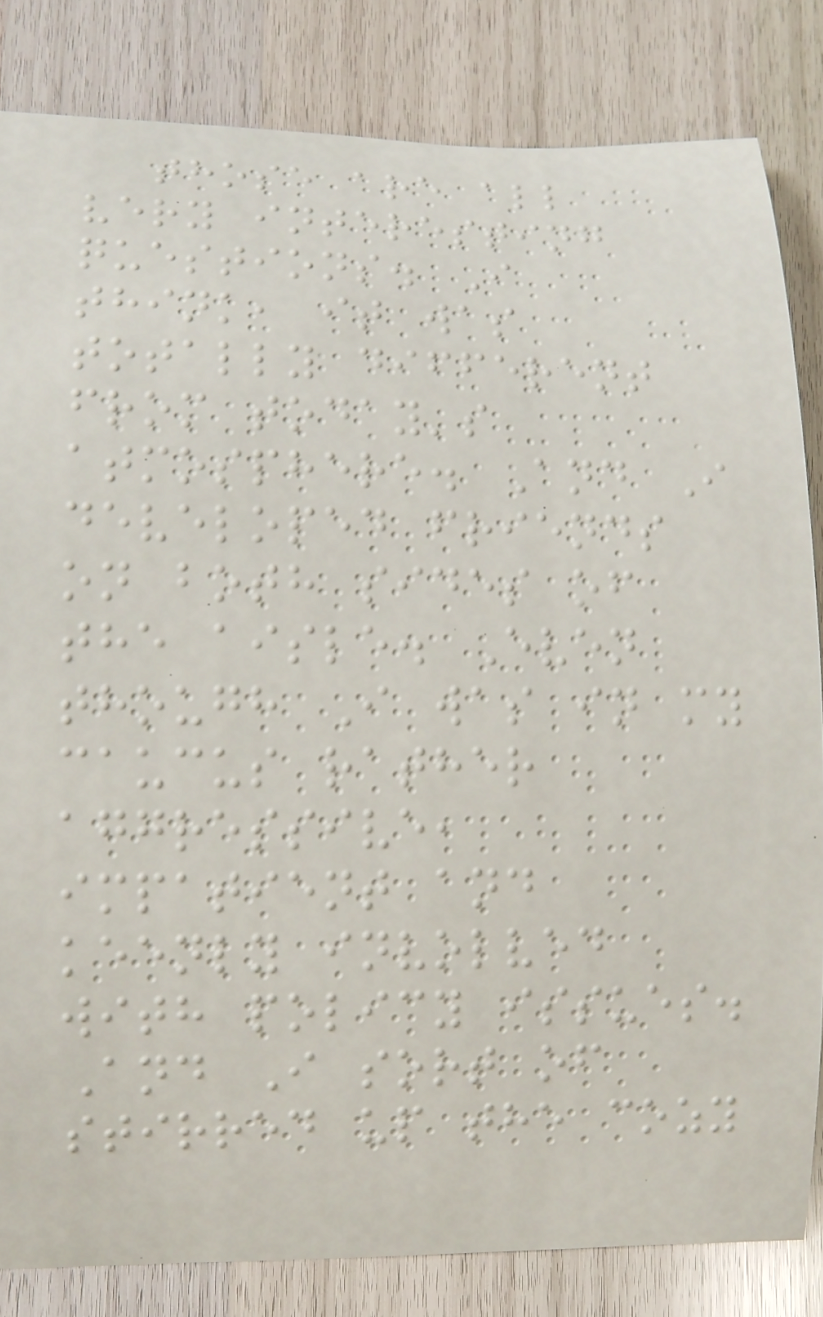those are all
very interesting
questions. I
think, it was
totally different
from today's
atmosphere. And I
developed friends
on both sides of
the aisle. Even
though I was in my
caucus rather
aggressive,
impatient and
keenly involved
with policy issues.
And I sort of
stirred up the cozy
